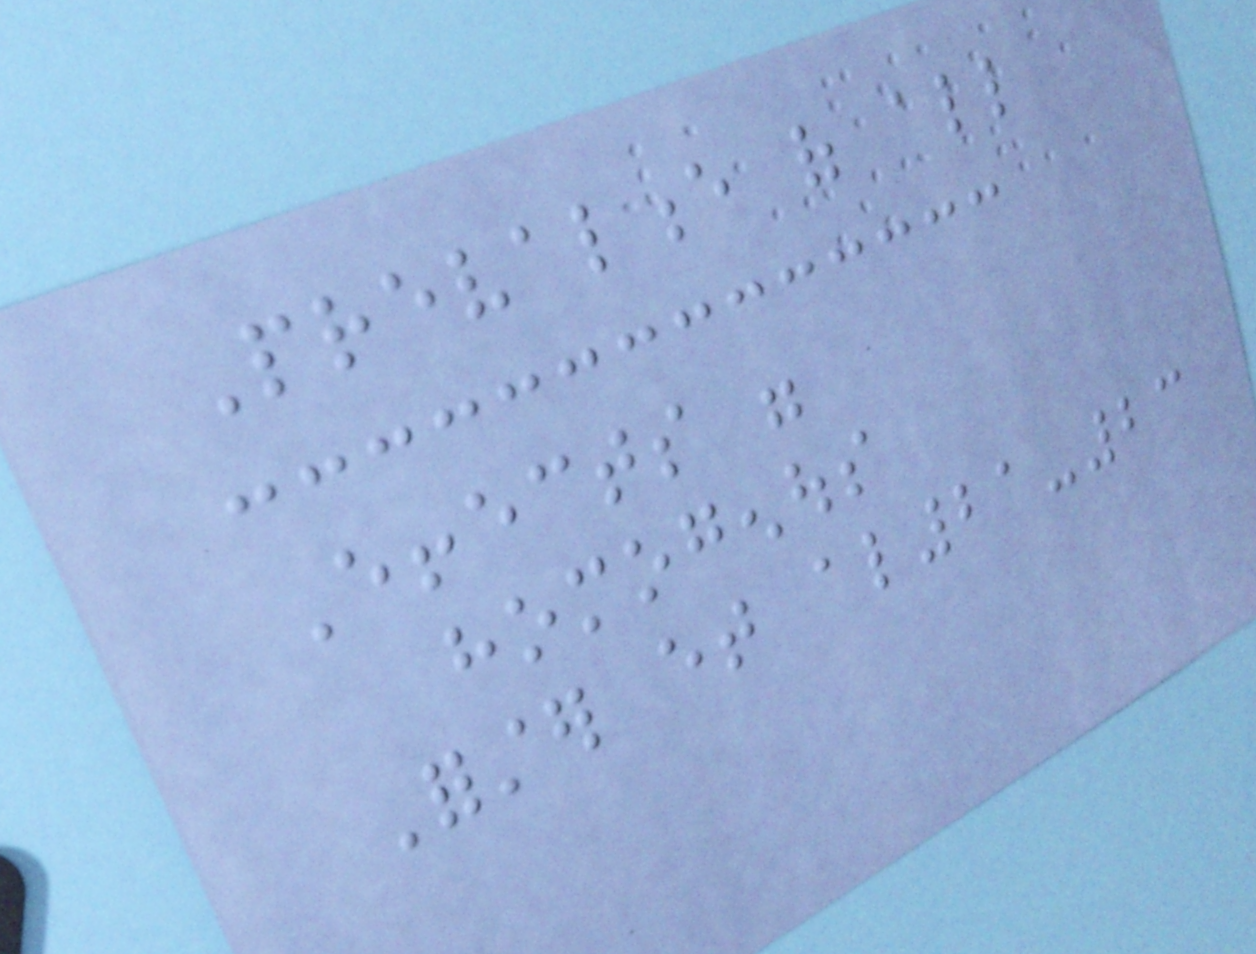Prevalence of all
Effects were
homogenous
Forster et al21-23
